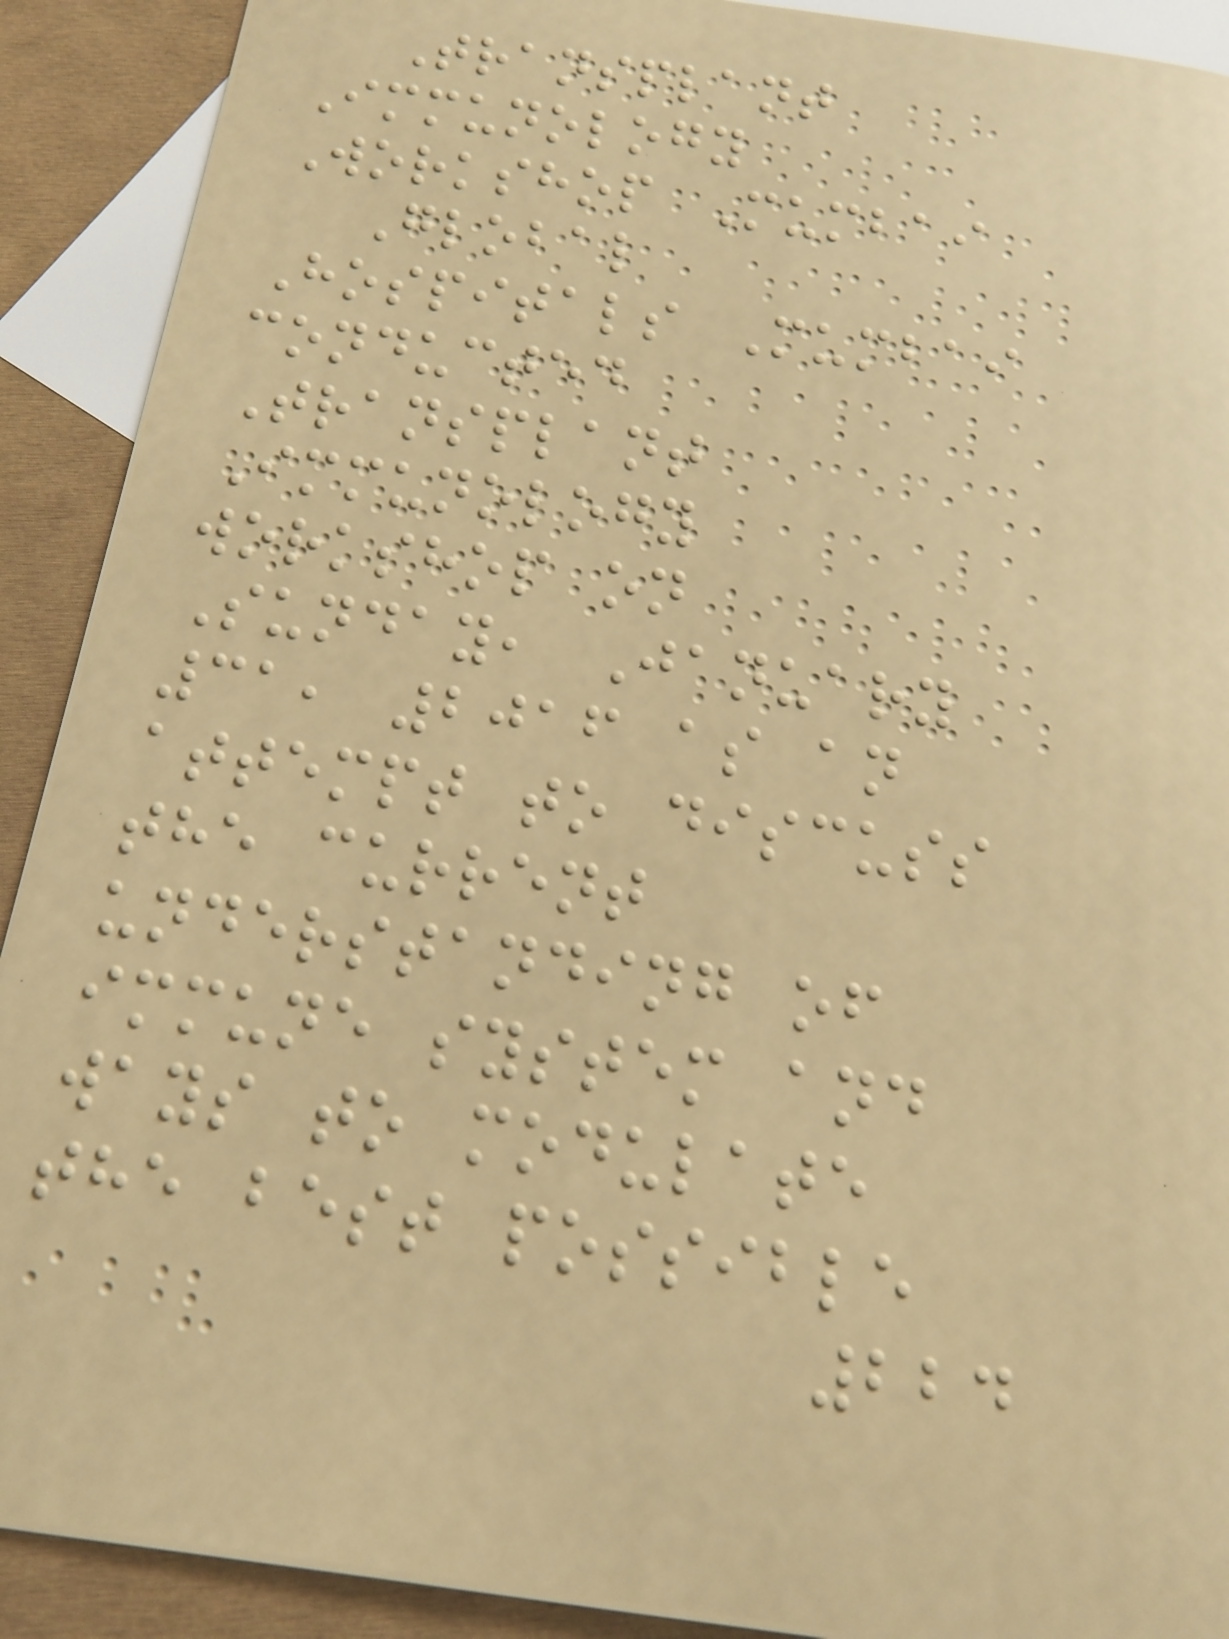Transplant
Immunology
Workshop Mumbai
Global
Hospitals Mumbai
conducted
Transplant
Immunology
workshop on
Sunday, January
31, 2016 as an
attempt to discuss
the current
understanding of
immune system and
ways to modulate
the best possible
224
